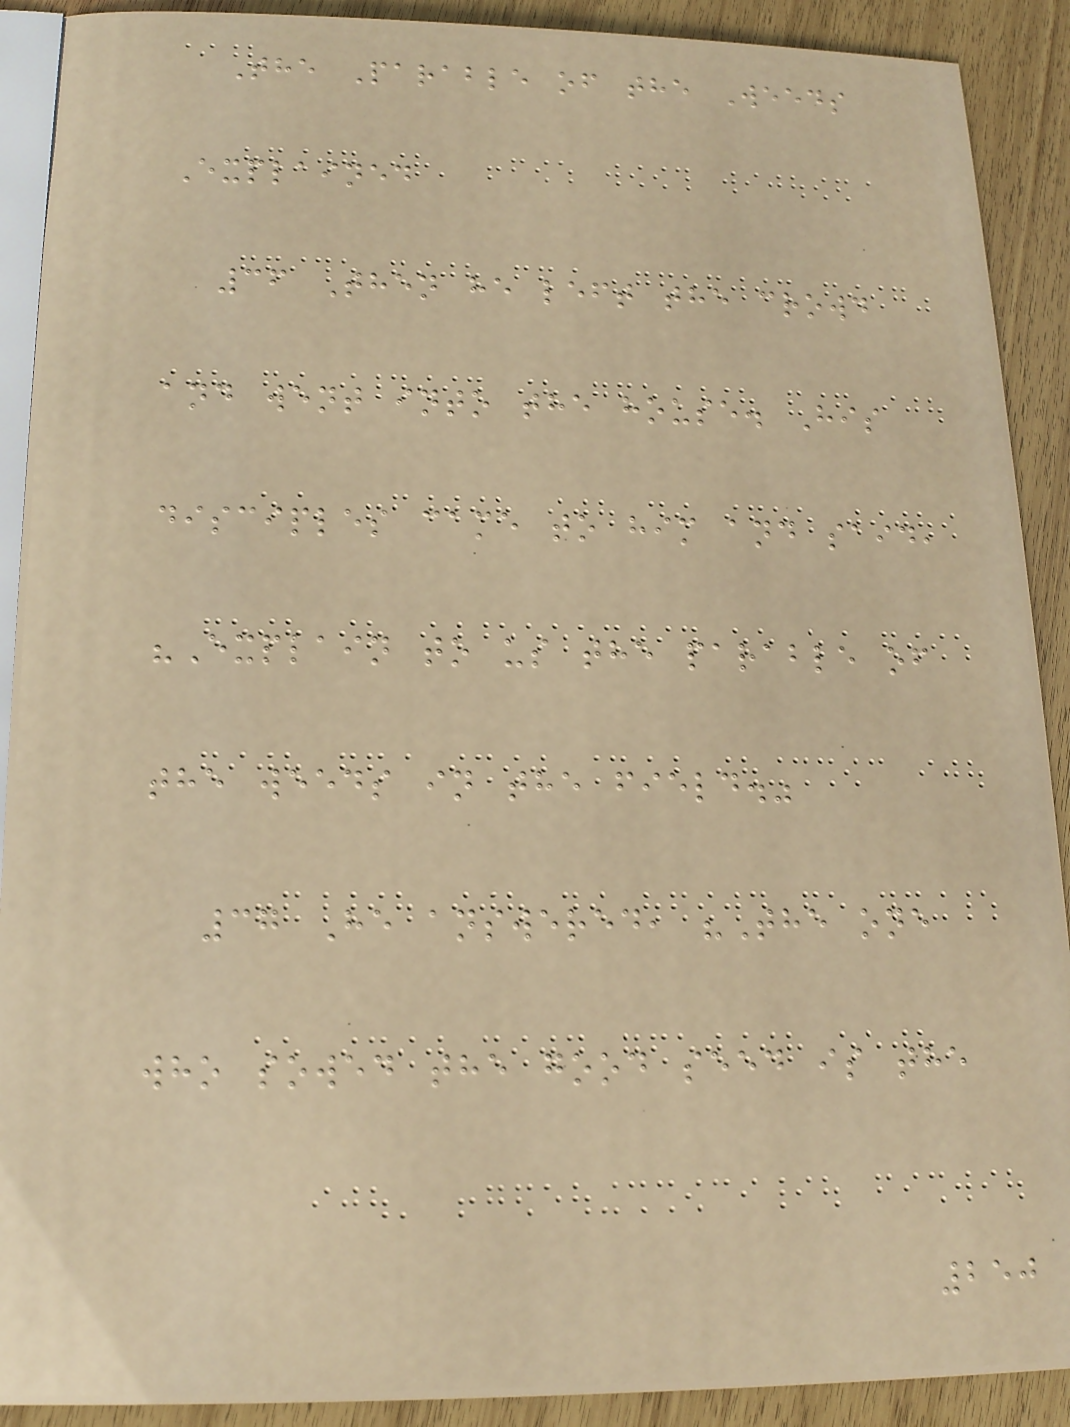The Parable of the Weeds
Explained
36 Then he left the crowd
and went into the house. His
disciples came to him and said,
"Explain to us the parable of
the weeds in the field."
37 He answered, "The one
who sowed the good seed is the
250
